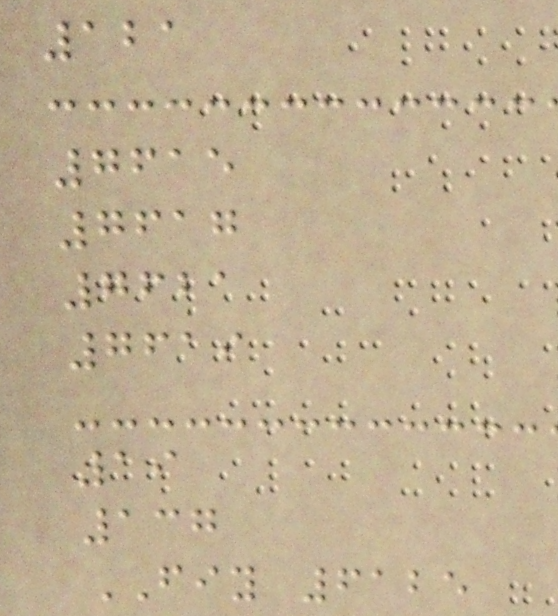121
7615
7617
7621
7619
19
137
FIY 6125
